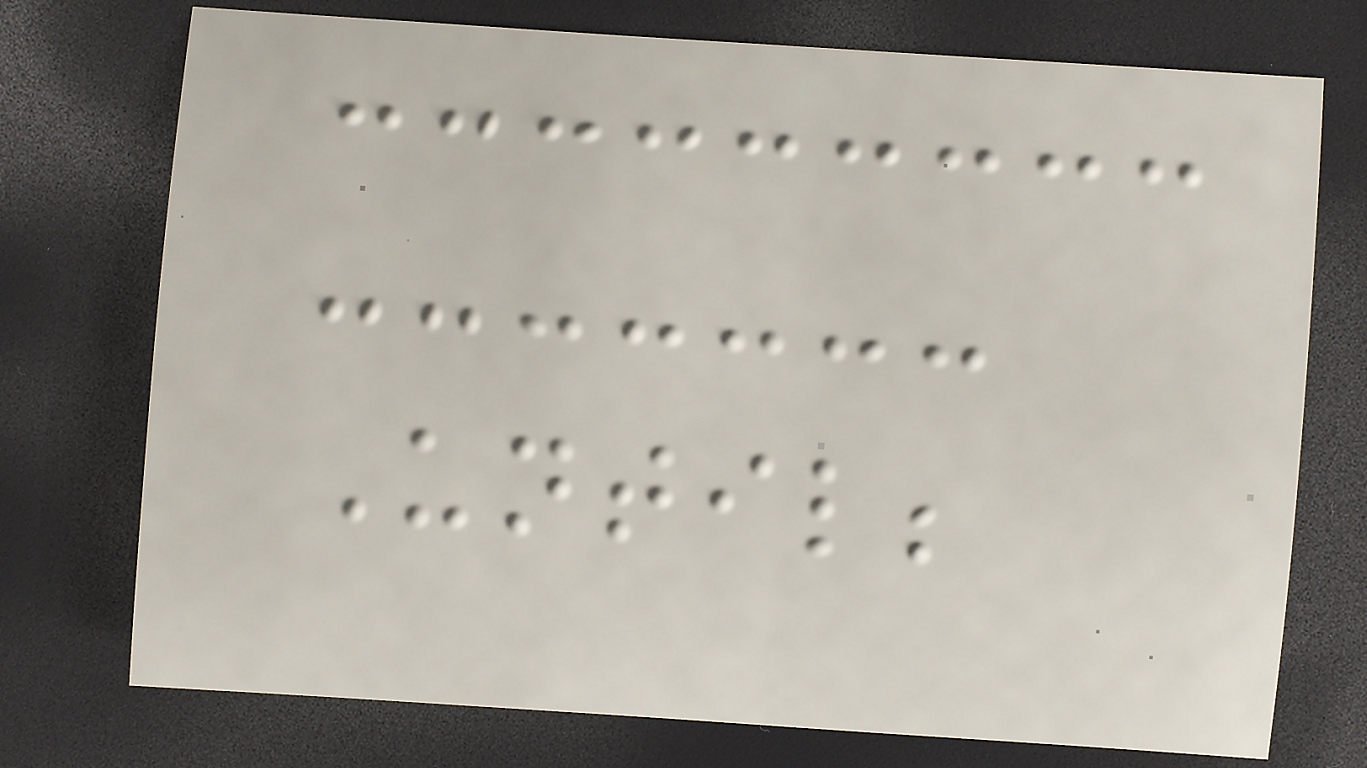Until;
